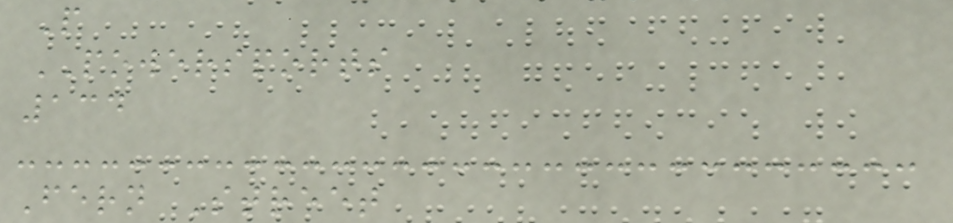P
POWERSPORTS
134
Fern Street
